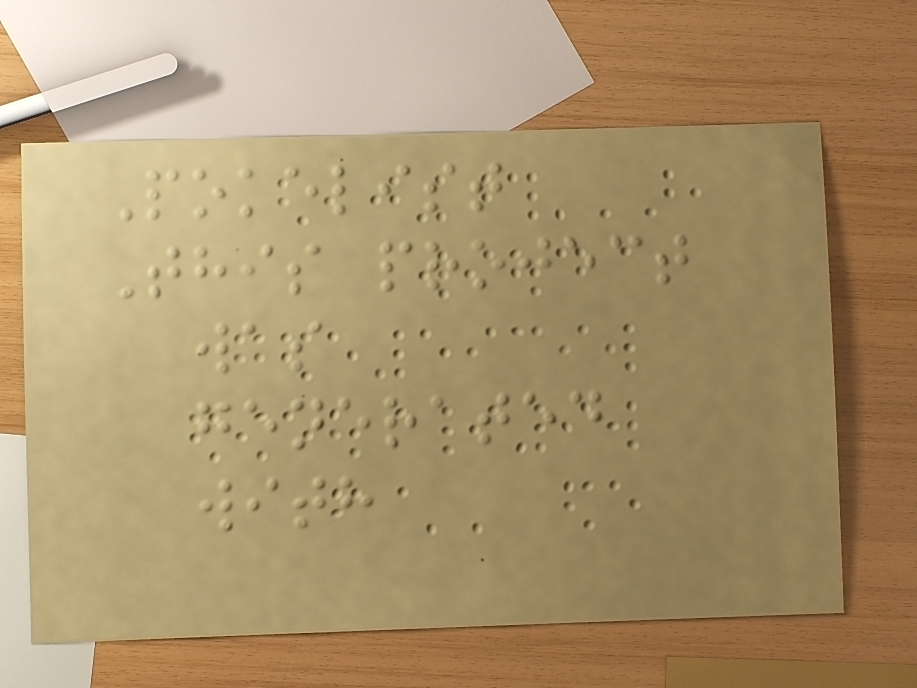Pokelist
This project
was
generated
with
